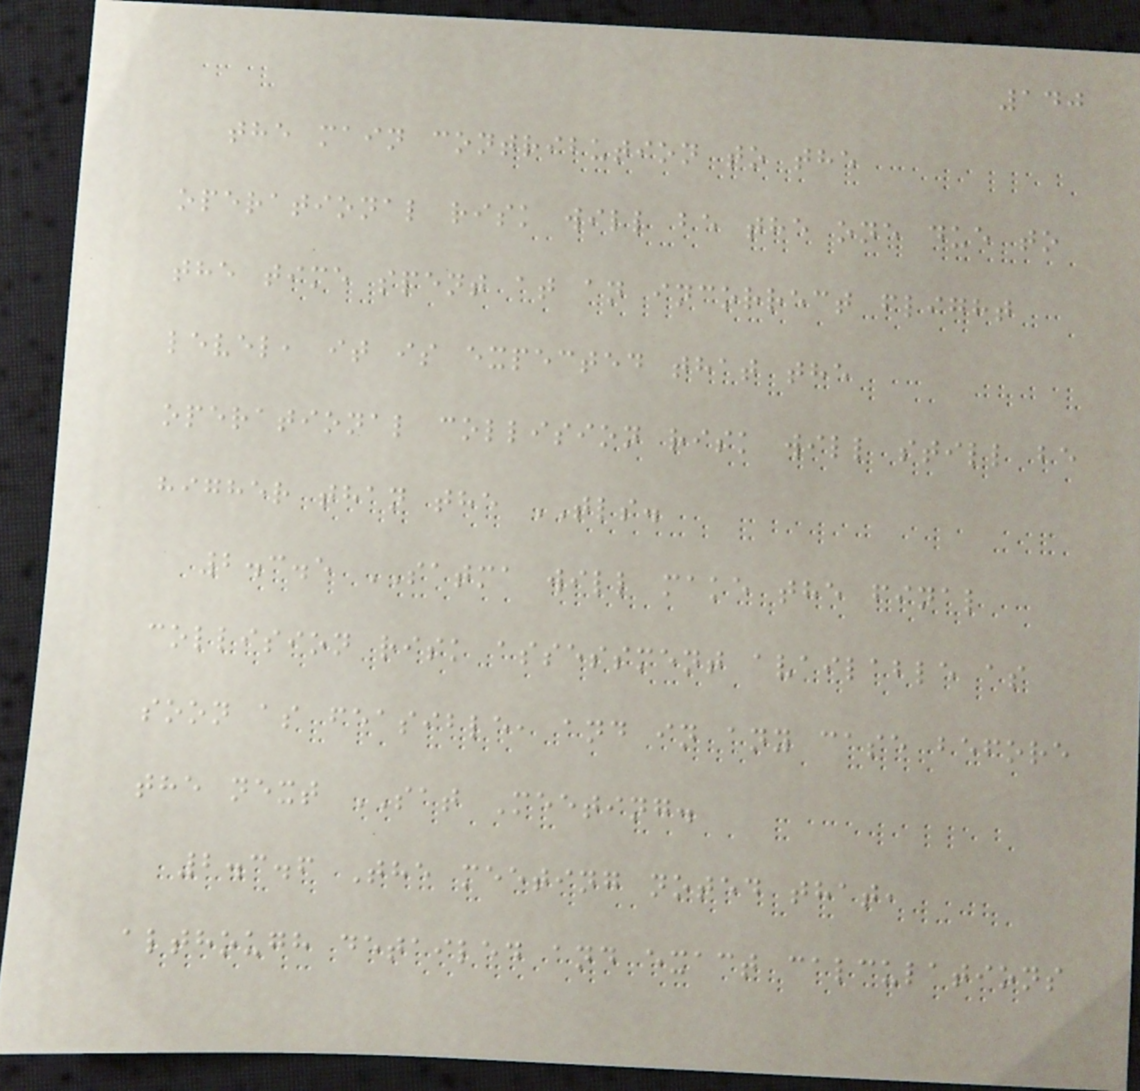140
the main contribution to the
operational risk will be the one due to
the time spent at an incorrect flight
level, it is expected that the
operational collision risk will still be
higher than the TLS.
2.3.5 SATMA will make the final
collision risk assessment available as
soon as feasible, and in any case before
the next SAT Meeting.
2.3.6 The meeting noted that,
although detailed and exact calculations
